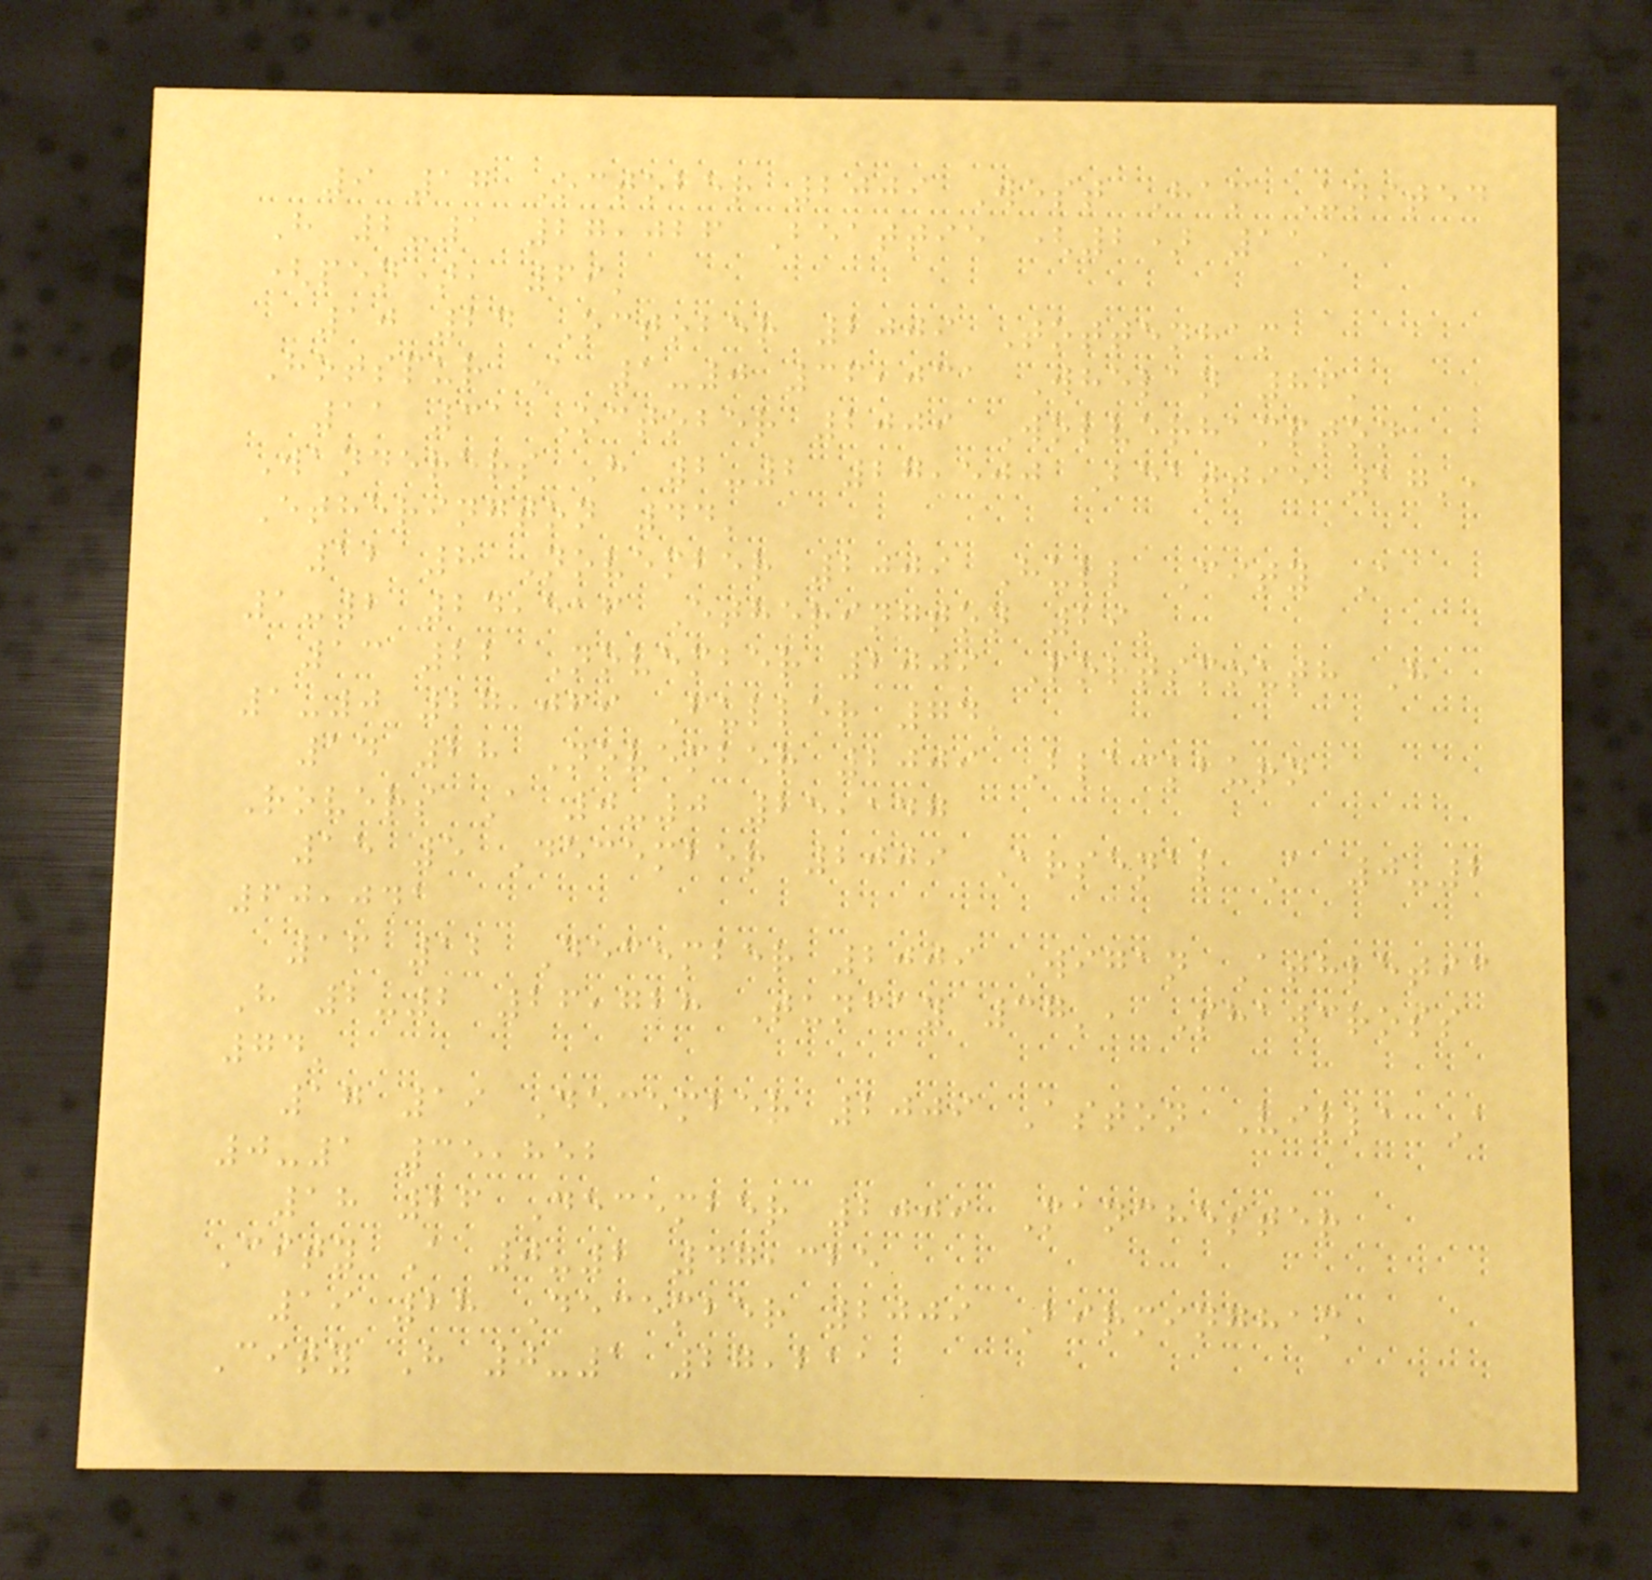9 17 October 2009 West Ham United
H 2-1 27,026 Beattie (2) 11'
(pen), 69'
10 24 October 2009 Tottenham
Hotspur A 1-0 36,031 Whelan 86'
11 31 October 2009 Wolverhampton
Wanderers H 2-2 27,500 Beattie 17',
Etherington 44'
12 8 November 2009 Hull City A
1-2 24,516 Etherington 29'
13 22 November 2009 Portsmouth H
1-0 27,069 Fuller 74'
14 28 November 2009 Blackburn
Rovers A 0-0 25,147
15 5 December 2009 Arsenal A 0-2
60,041
16 12 December 2009 Wigan Athletic
H 2-2 26,728 Tuncay 37', Shawcross
74'
17 19 December 2009 Aston Villa A
0-1 35,852
18 26 December 2009 Manchester
City A 0-2 47,325
19 28 December 2009 Birmingham
City H 0-1 27,211
